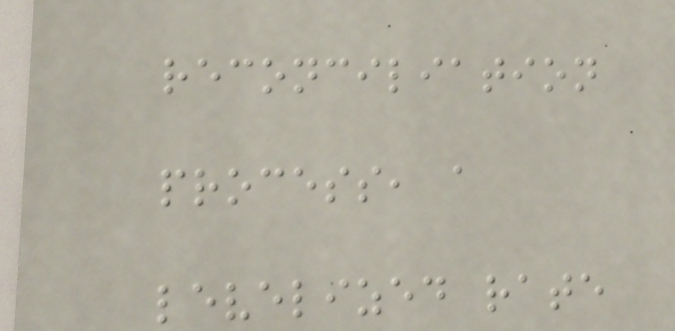reconciliation
process, a
levelized rate
